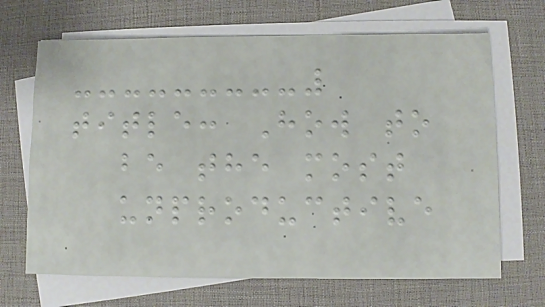title: How to
be the most
unproductive
